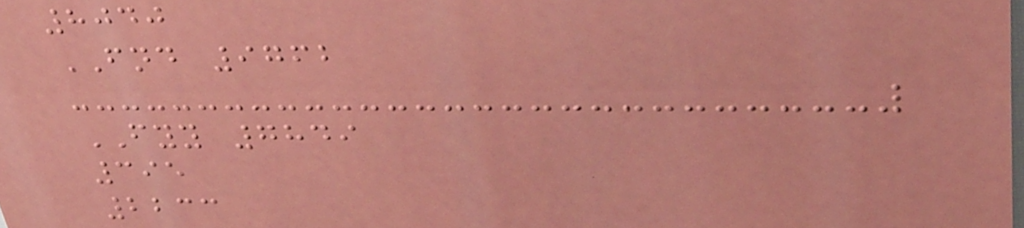8040
FND 9762
FYY 7849
395
2233
